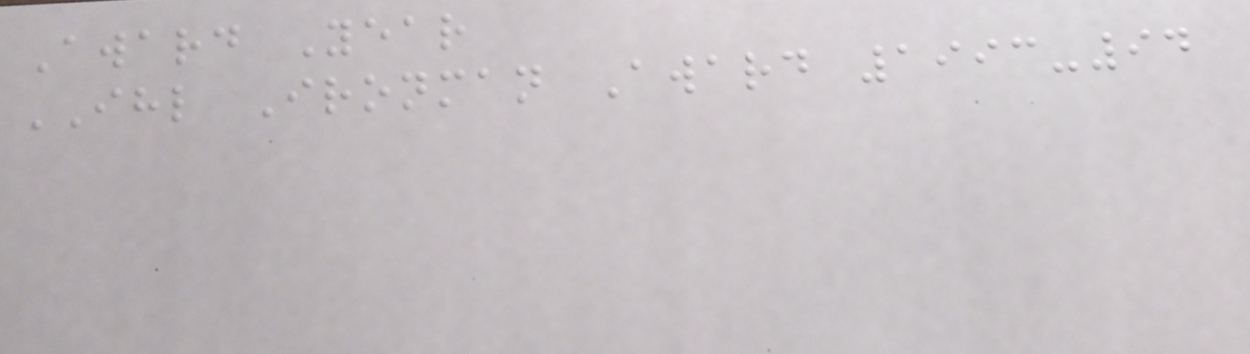Award Year
IHL Ironman Award 1993-94
